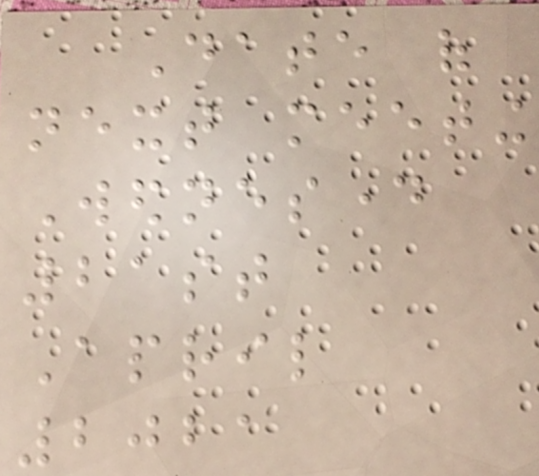Date of
next meeting
Wednesday
21st
April
2021
